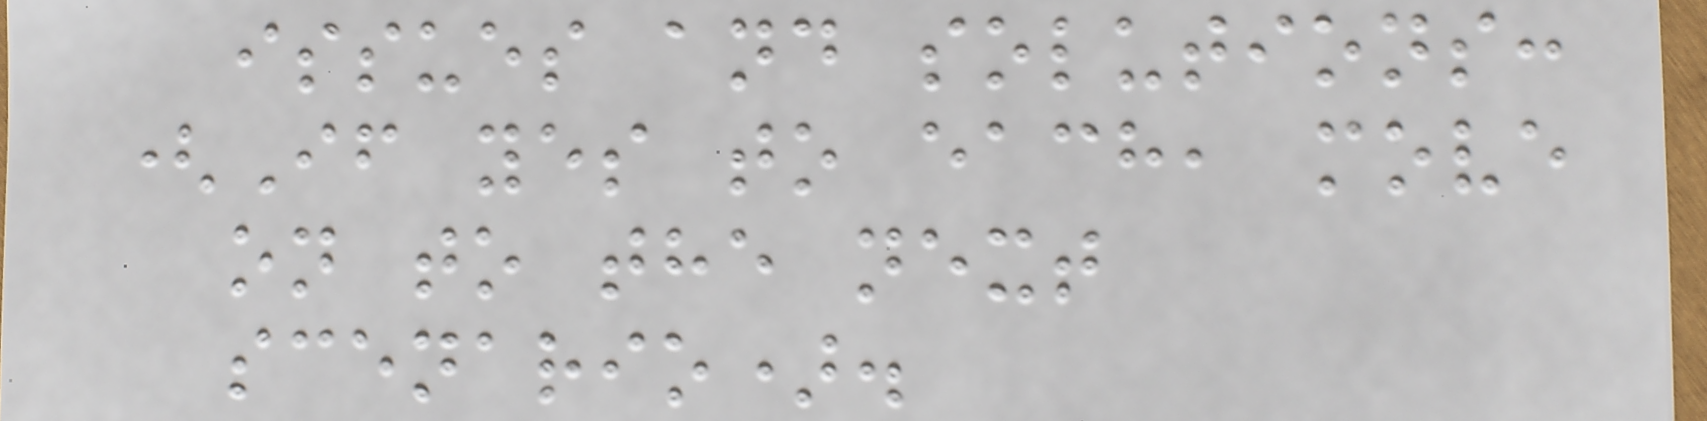issues and solutions:
(If yes to each, move
on to the next
scenario).
